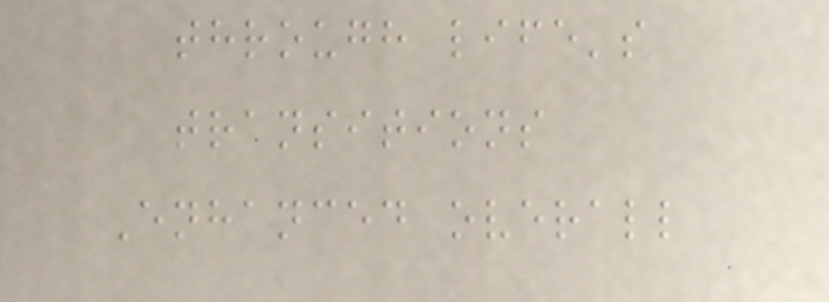through life's
transitions
Enhanced overall
